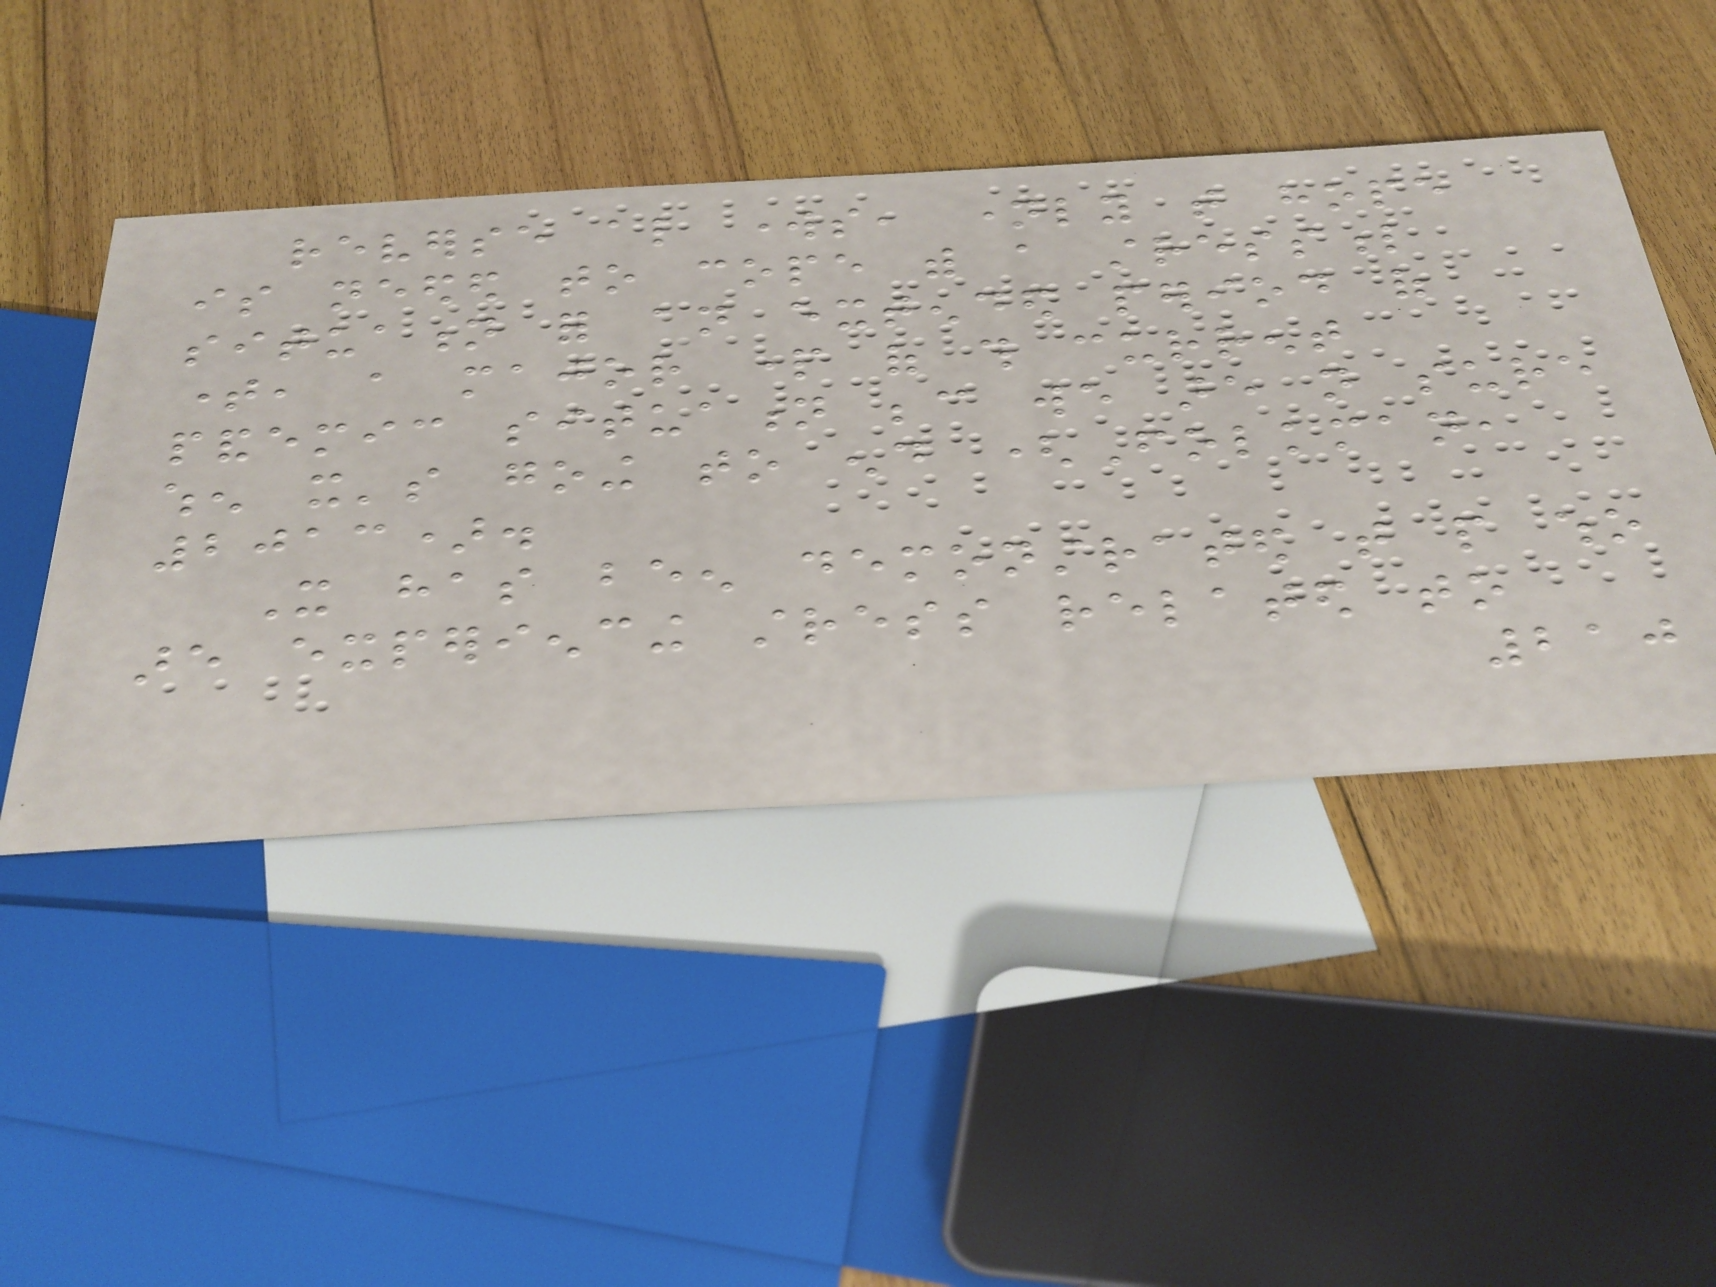reverse also works, namely that hope
is needed to cope with a stressful
situation for an extended period of
time, a major part of this current
pandemic situation because we are not sure
when it's going to end (Folkman,
2013).
It has been demonstrated that people who
are experiencing stress related to
210
